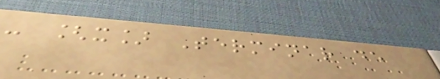- [x] Terminar de
